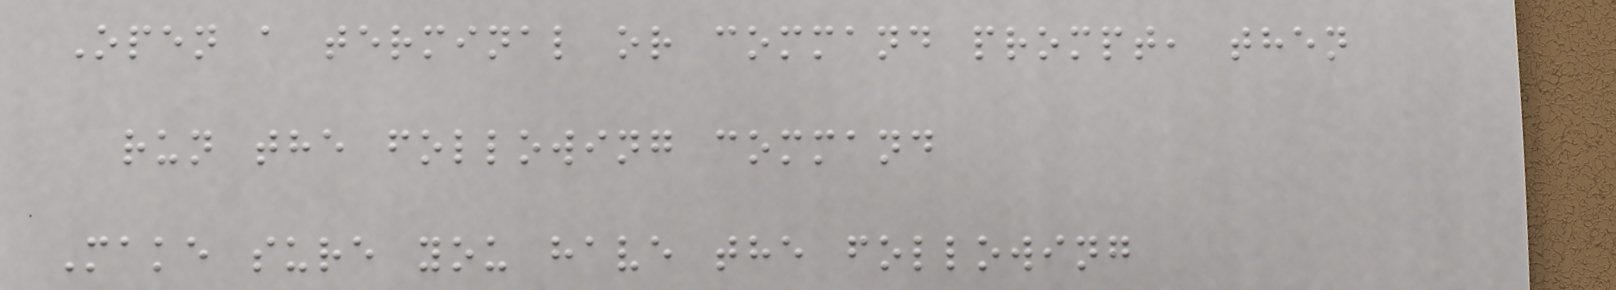Open a terminal or command prompt, then
run the following command
Make sure you have the following
